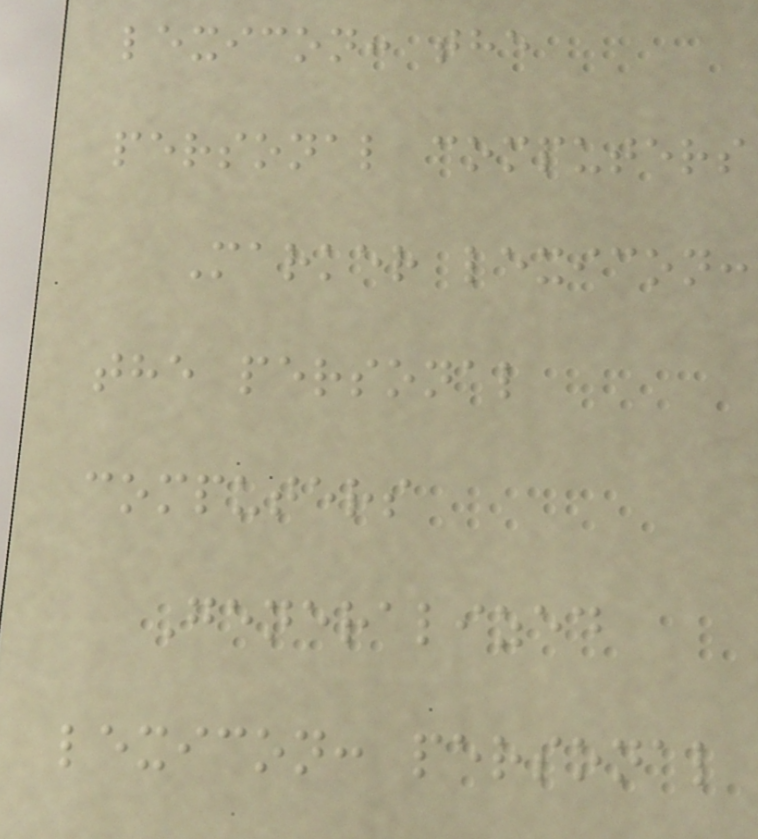lexicon: the
personal computers
Marker lexicon:
the personal
computers
Generalized
lexicon: personal
